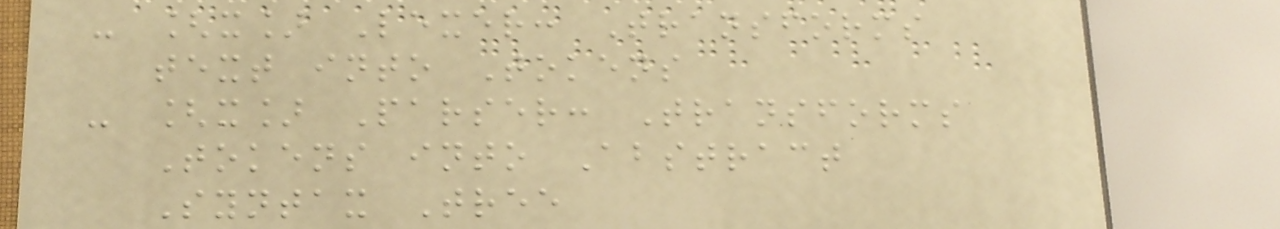- [x] Lexer: Transforms
text into Tokens
- [x] Parser: Transforms
Tokens into Abstract
Syntax Tree
